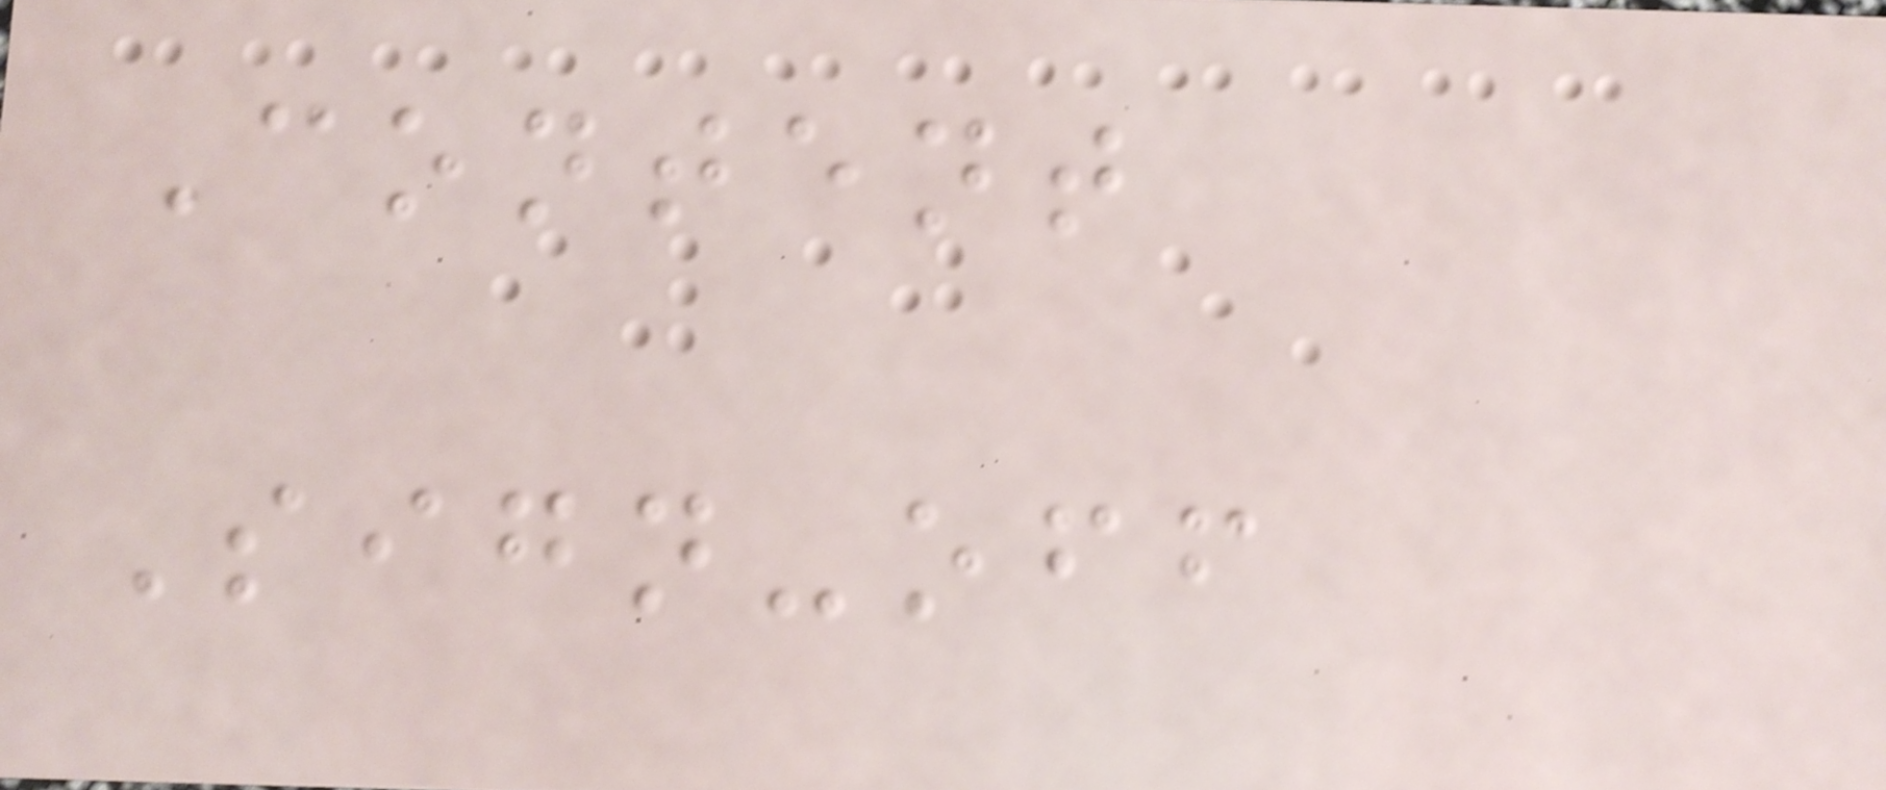Content
Sign-off
